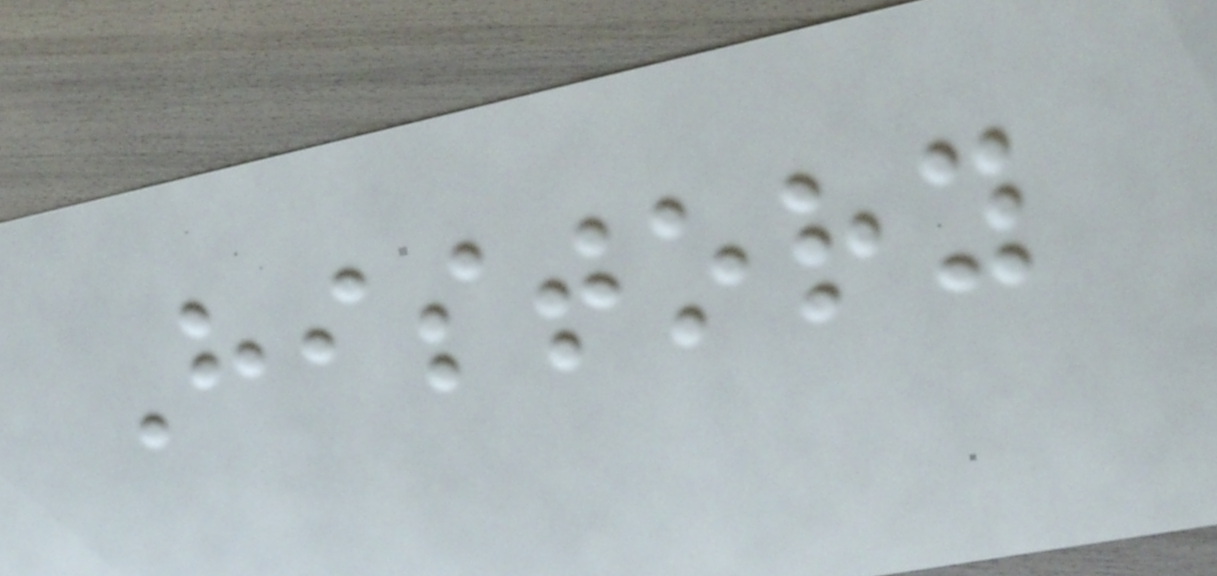History
